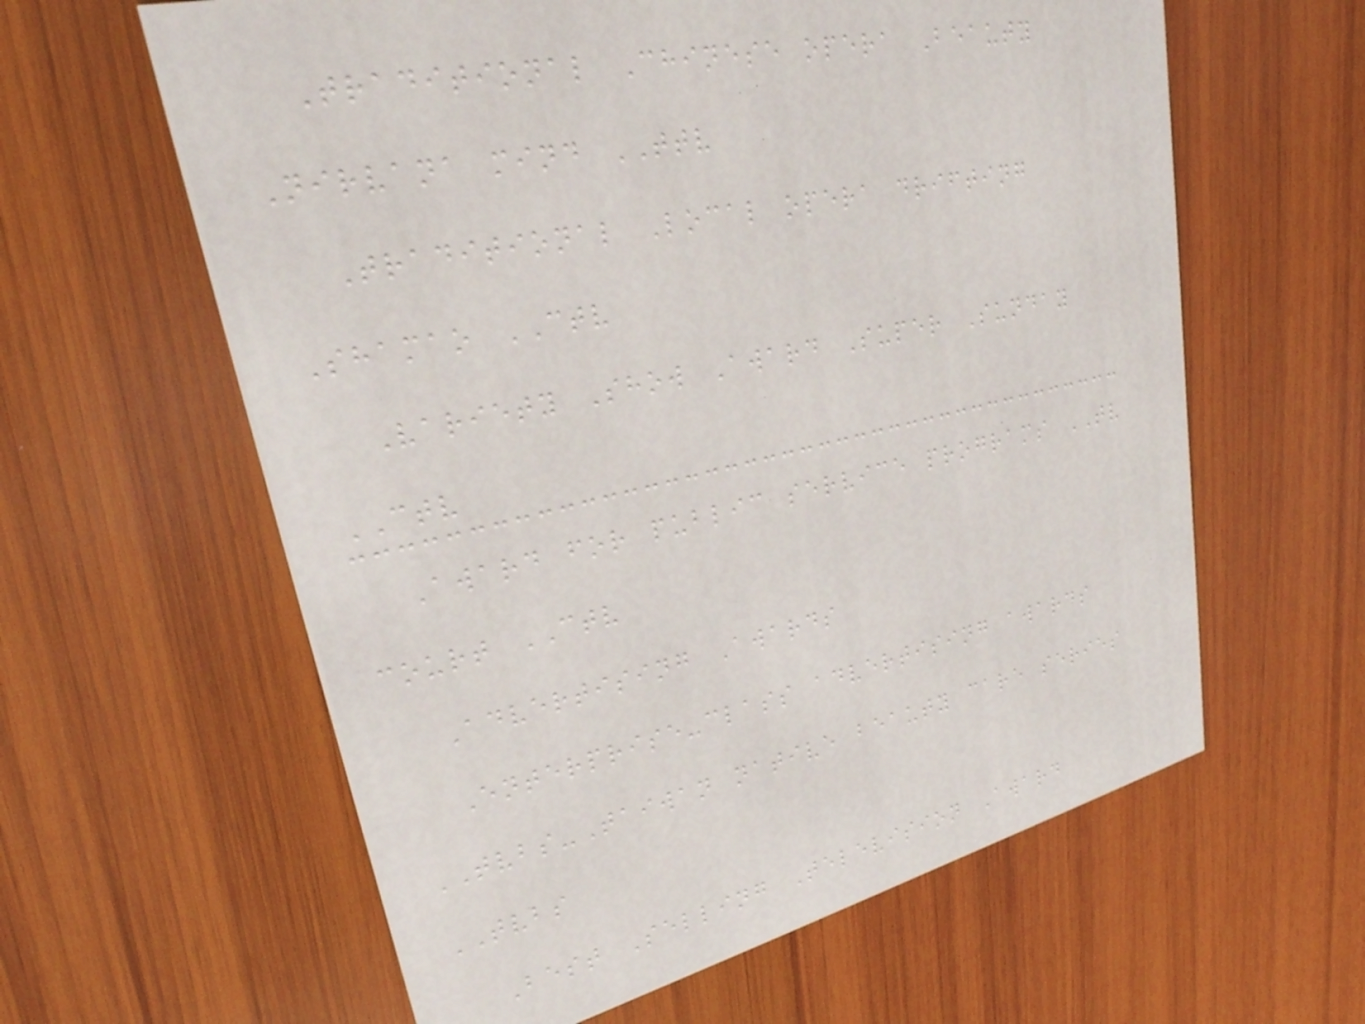Traditional Chinese opera Beauty
Nirvana mind TTV
Traditional Local opera drifting
Shamao CTV
Variety Show Award Super Sunday
CTV
Award for public service programs TV
court CTV
Advertising Awards
Enterprise-class advertising awards
TVBS-Taiwan native beauty care series
TVBS
Best Selling Television Award
